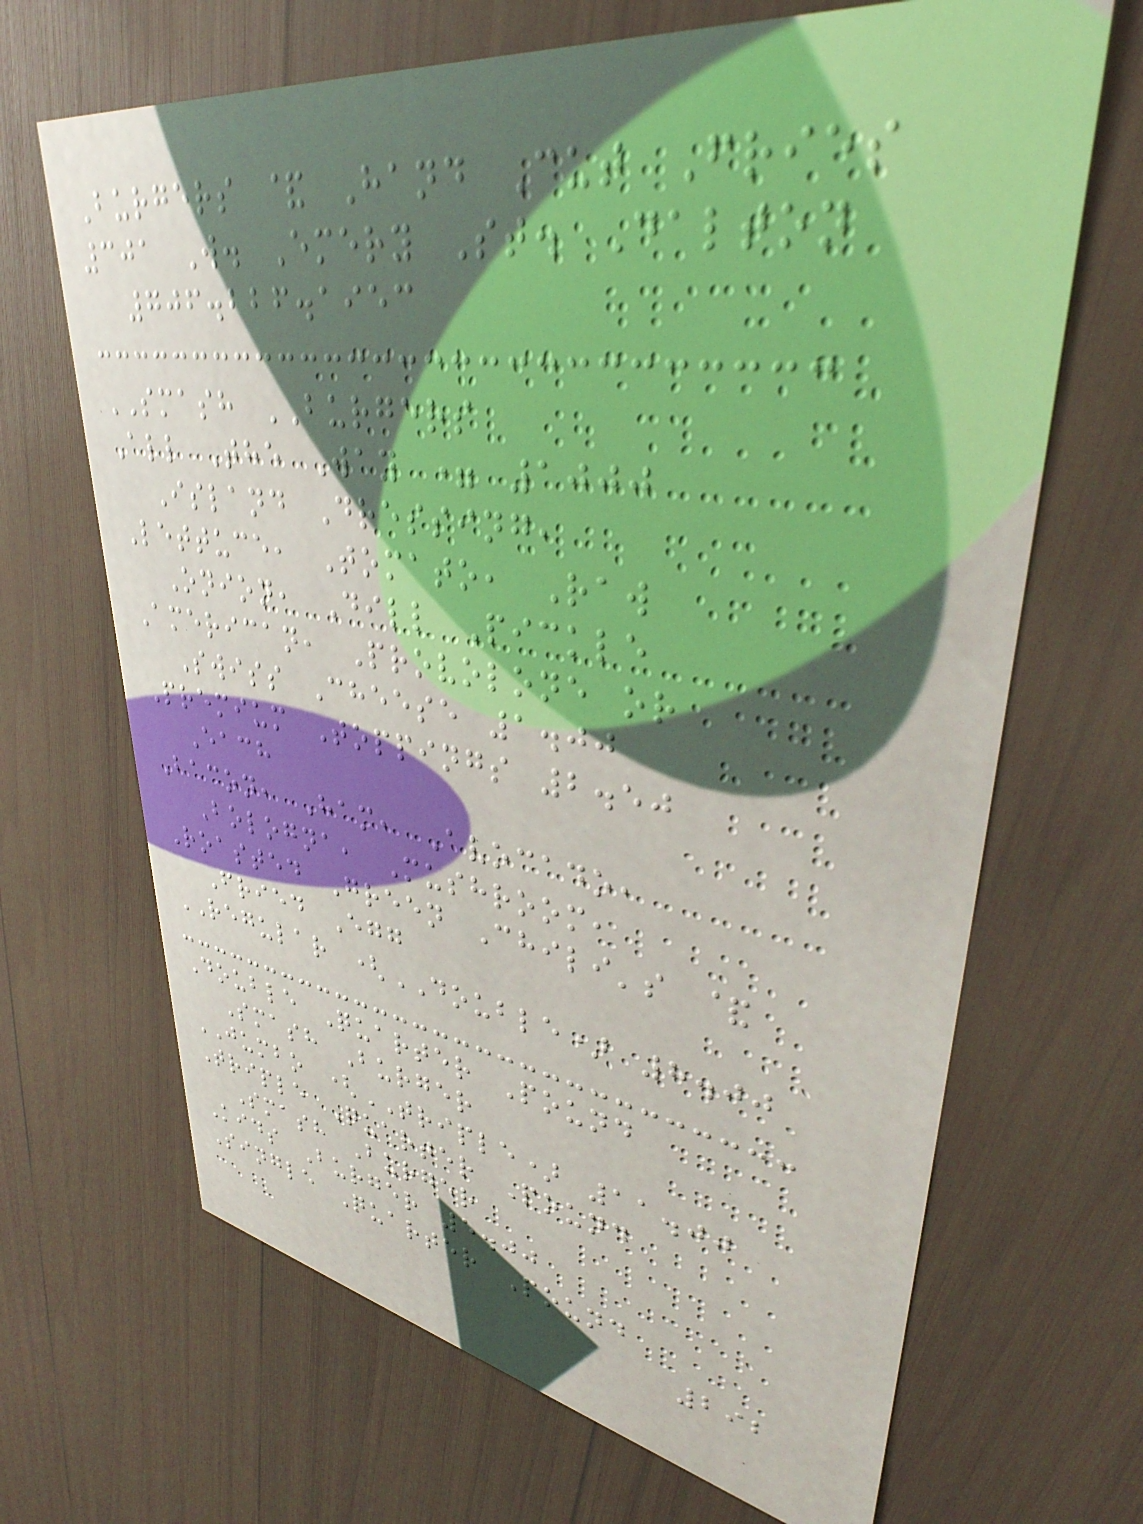Burgers & Hand Cut Fries
301 W. Emery St. Dalton
706.226.1953
SMASH BURGERS
All The Way = 1000
Island Dressing,
Lettuce, Tomato, Raw
Onion, Dill Pickle
American, Provolone or
Swiss Cheese 1.00
Premium Toppings 2.50
Each
Bacon, Ham, Avocado,
Bologna, Mushroom,
Roasted Green Chili's &
Fried Egg
REGULAR (DOUBLE) 8.00
Double Quarter Pound
Smash Burger
JUMBO (TRIPLE) 11.00
Triple Quarter Pound
Smash Burger
Kids Burger 5.00
Single Quarter Pound
292
